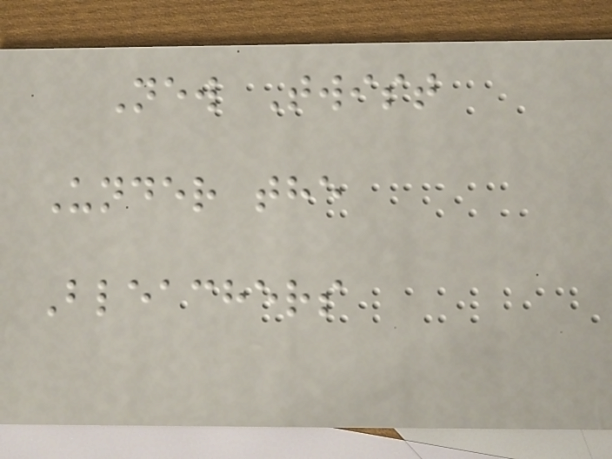New Twist
Under the
Bleachers
